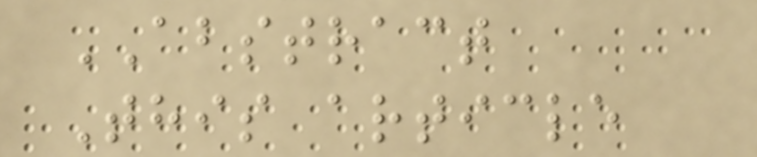ABSTRACT
This article
